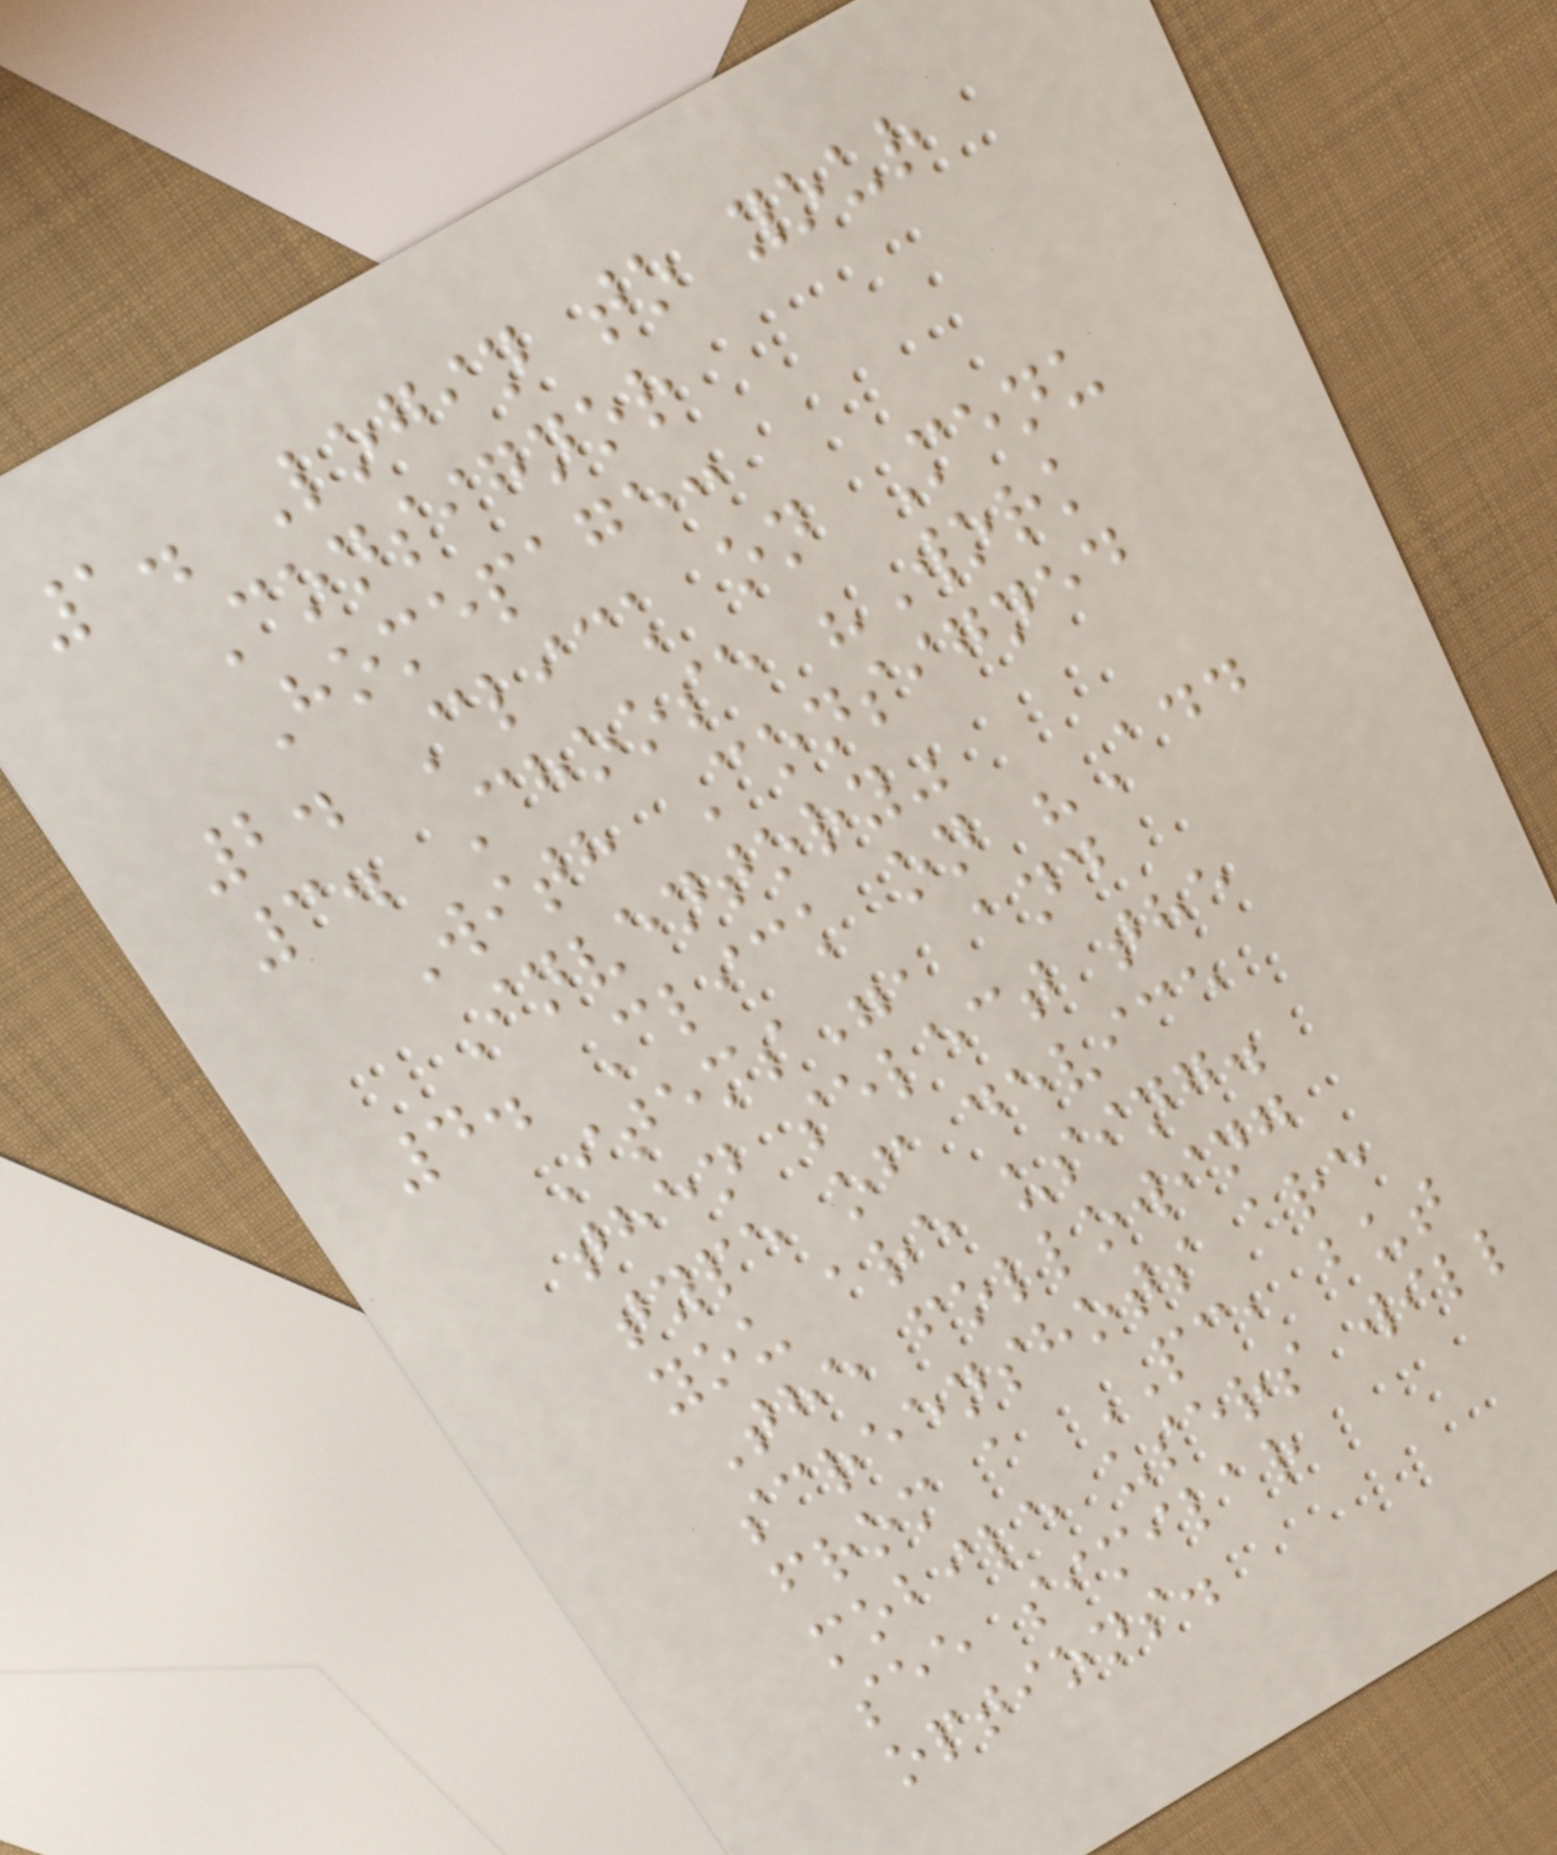1. Login to your
Consignor
Homepage:
2. Click on Menu
3. Choose "Work
With Consigned
Inventory"
4. Click on "Add
Items", and
then select the
type of device
you are using.
The following
screenshots are
from a PC, but
mobile users will
see similar
options.
